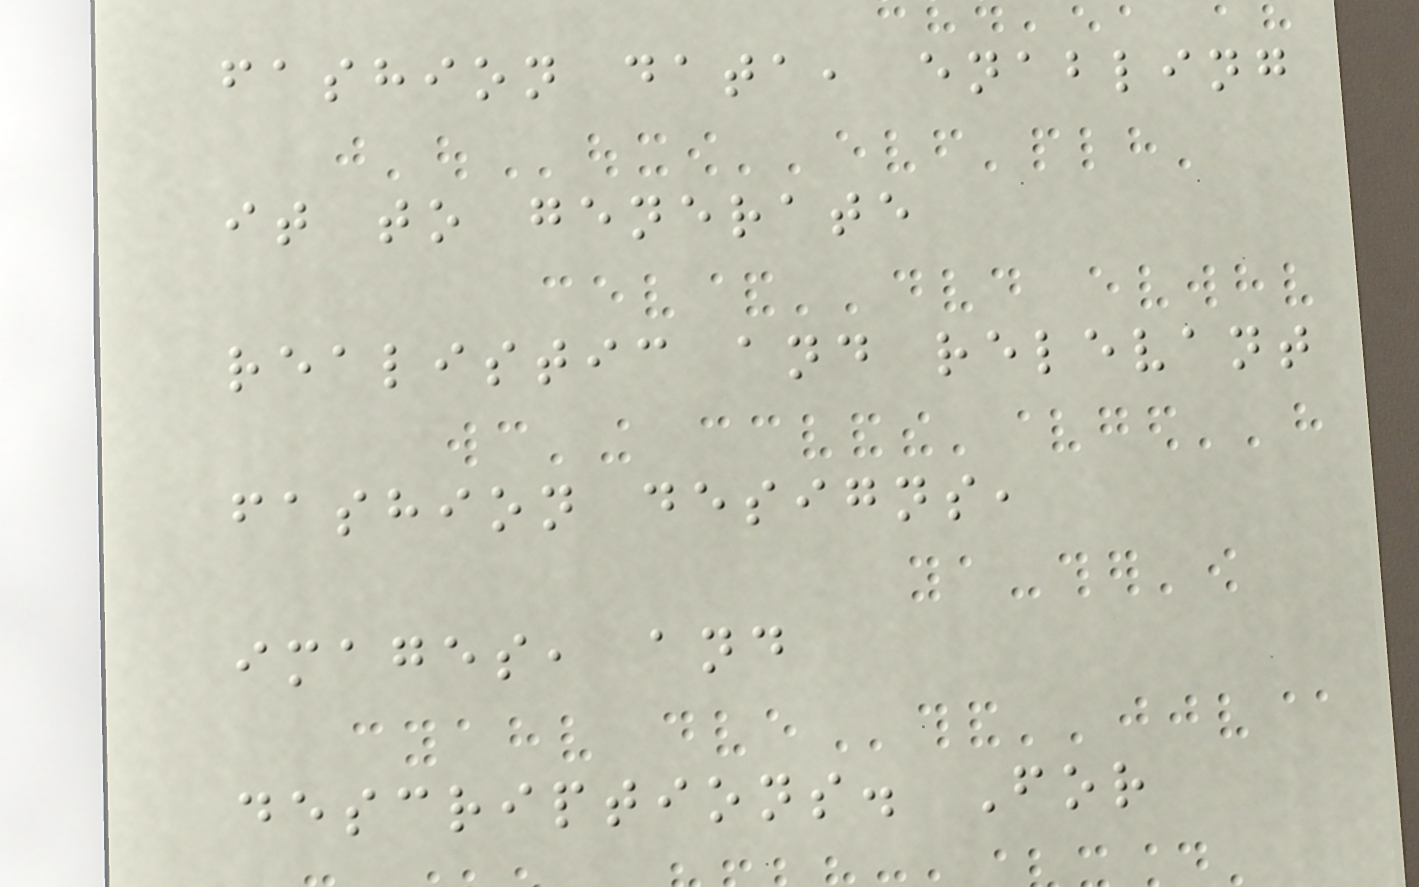fashion data, enabling
it to generate
realistic and relevant
fashion designs,
images, and
descriptions. For
